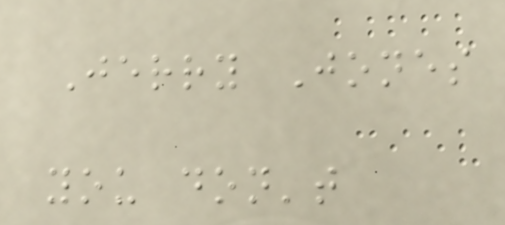Jerry Jones
you don't
